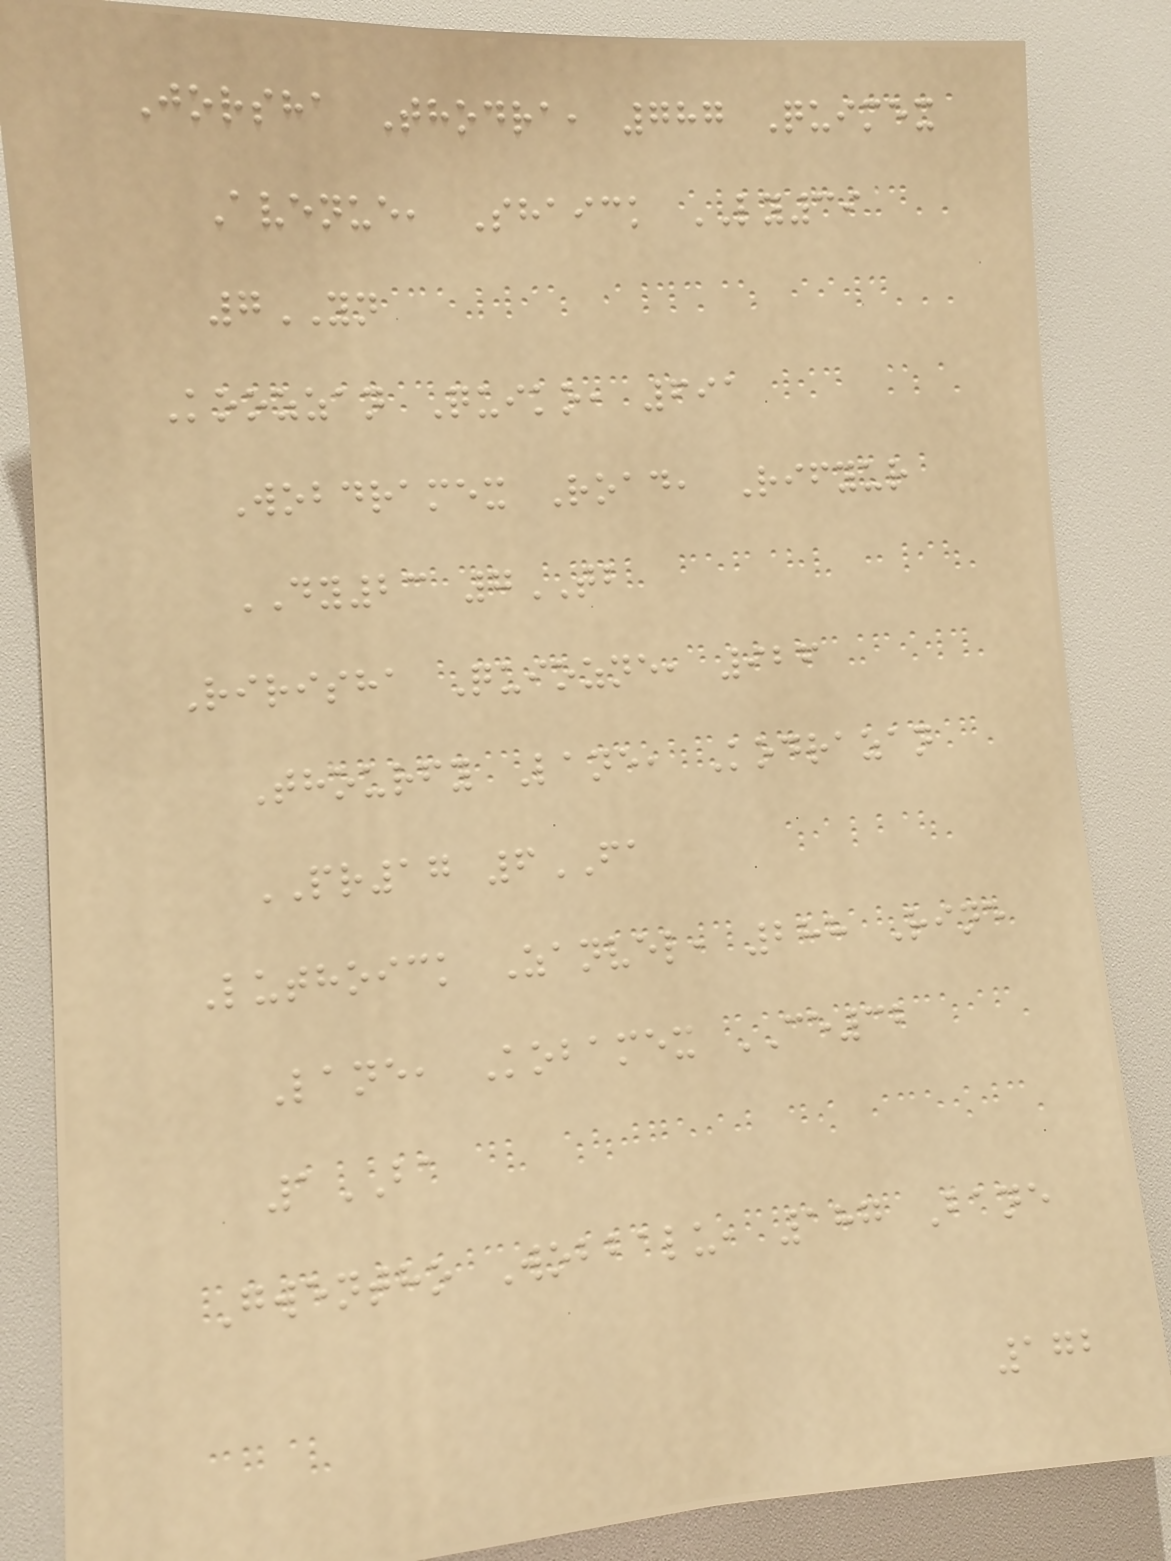Jorsha Thodra, 787 Quimex
Avenue, Shaick LY39
7YN
Koozzan Quiko, 691
Wobdramex Road, Rifyur
DY23 7TB
Ririsha Quiozne, 926
Thourfy Lane, Kodrazan
PR17 6FA
Luthoick Zanvel, 288 Rine
Lane, Kobamex CE32
1BA
Gwentho Wobbalu, 187 Bane
172
